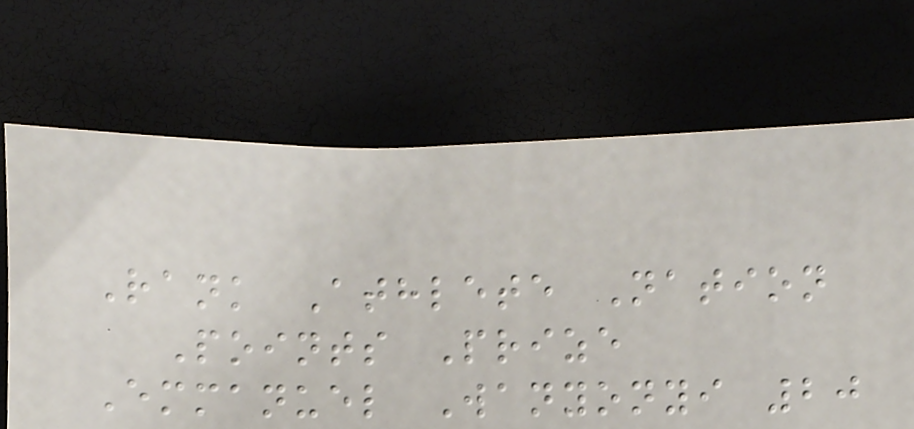Rank Athlete Nation
Points Prize
Emmanuel Wanyonyi 20
